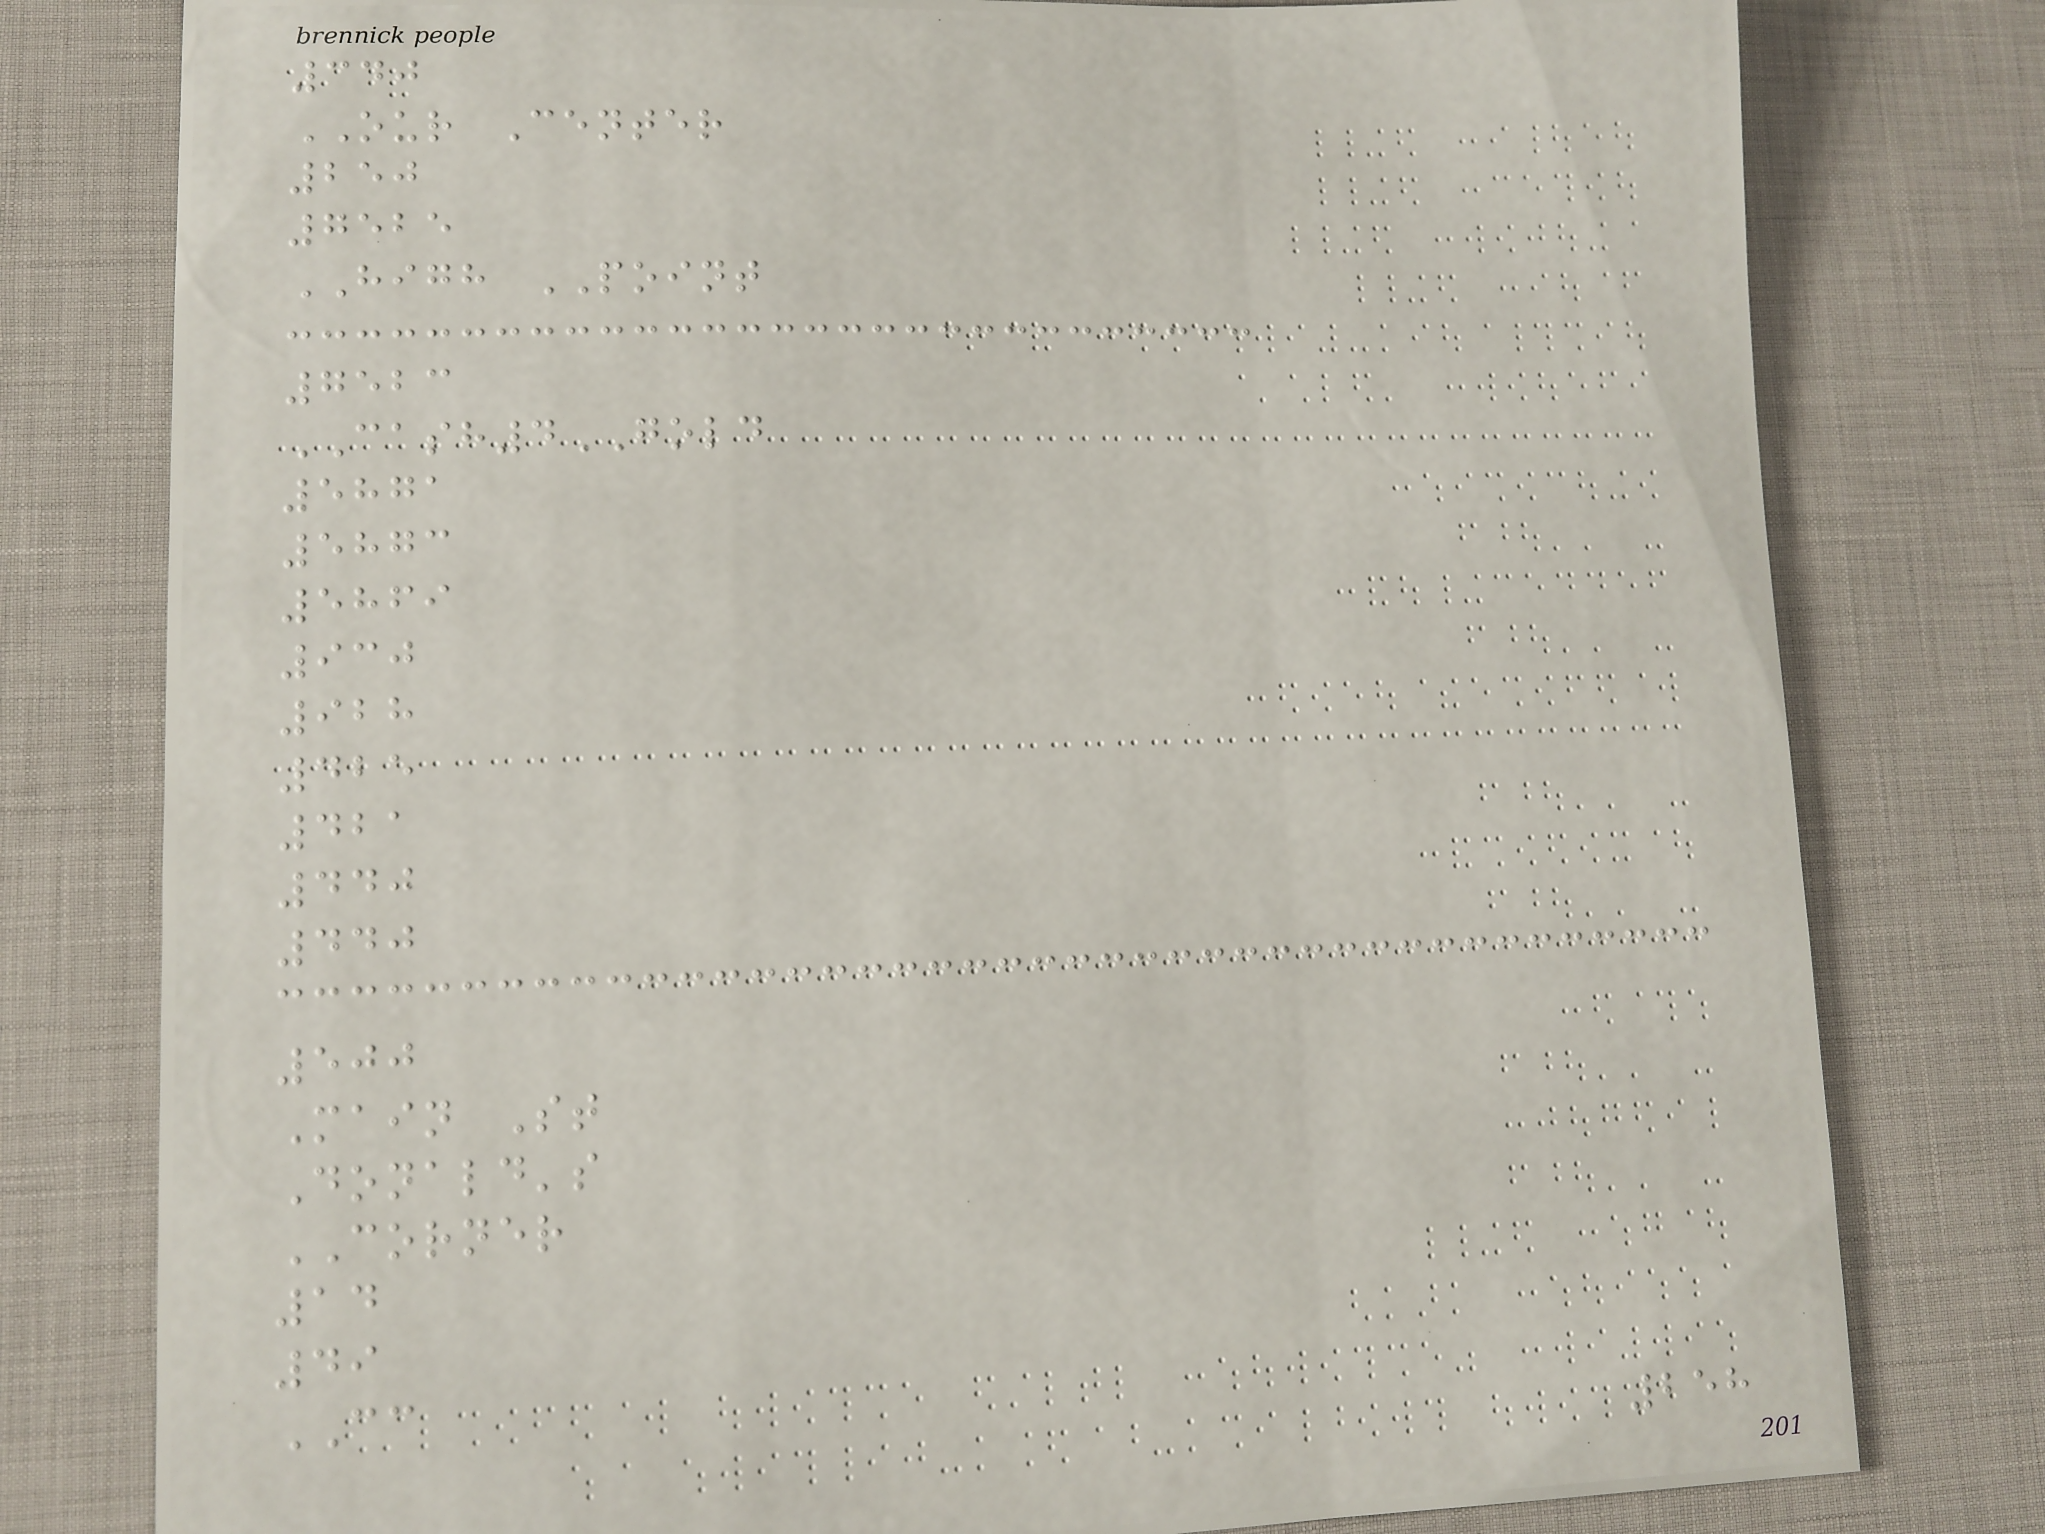340
OUR Center
250
7525
HIGH POINT
7523
CASH4GOLD
5871
5873
5869
930
928
425
421
440
440
500
Main St
Donald's
CORNER
14
49
CC
258
